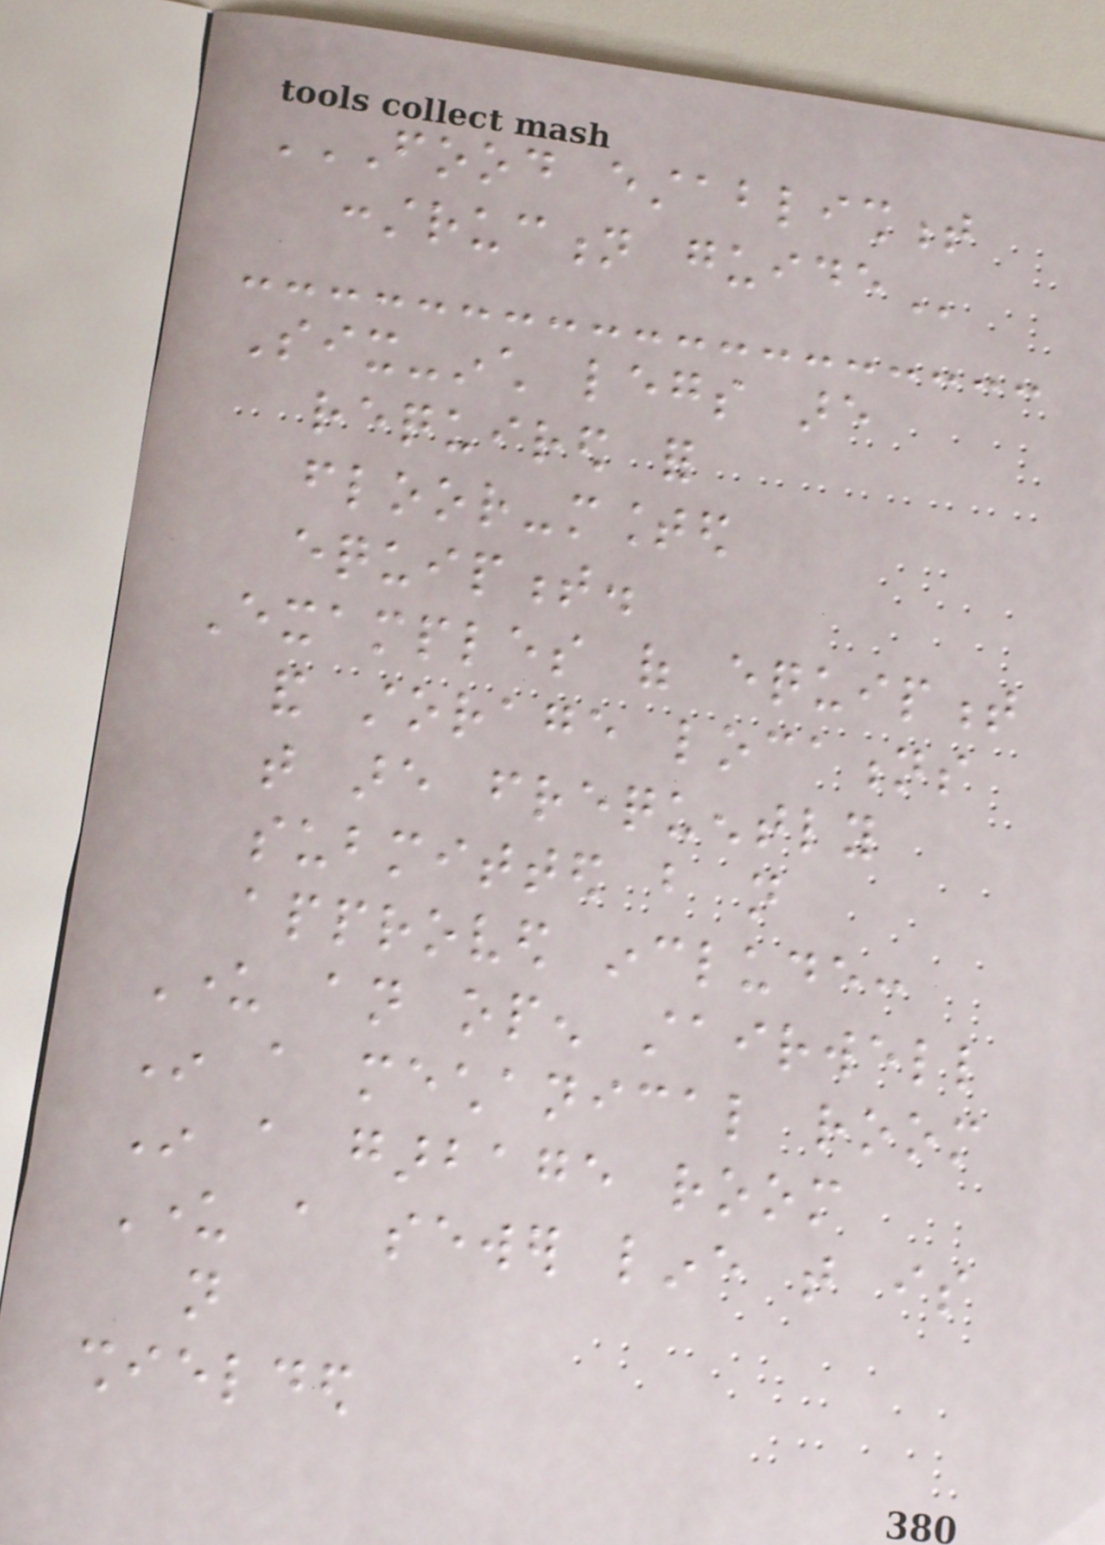FOOD ESTABLISHMENT
CONSTRUCTION GUIDE
Six-inch legs are
required for
floor-mounted
equipment.
Examples of equipment
and storage locations
that are frequently
submitted but not
approved include:
Under an open stairwell
In a mechanical room
In a garbage room
Under a sewer line that is
not
shielded
